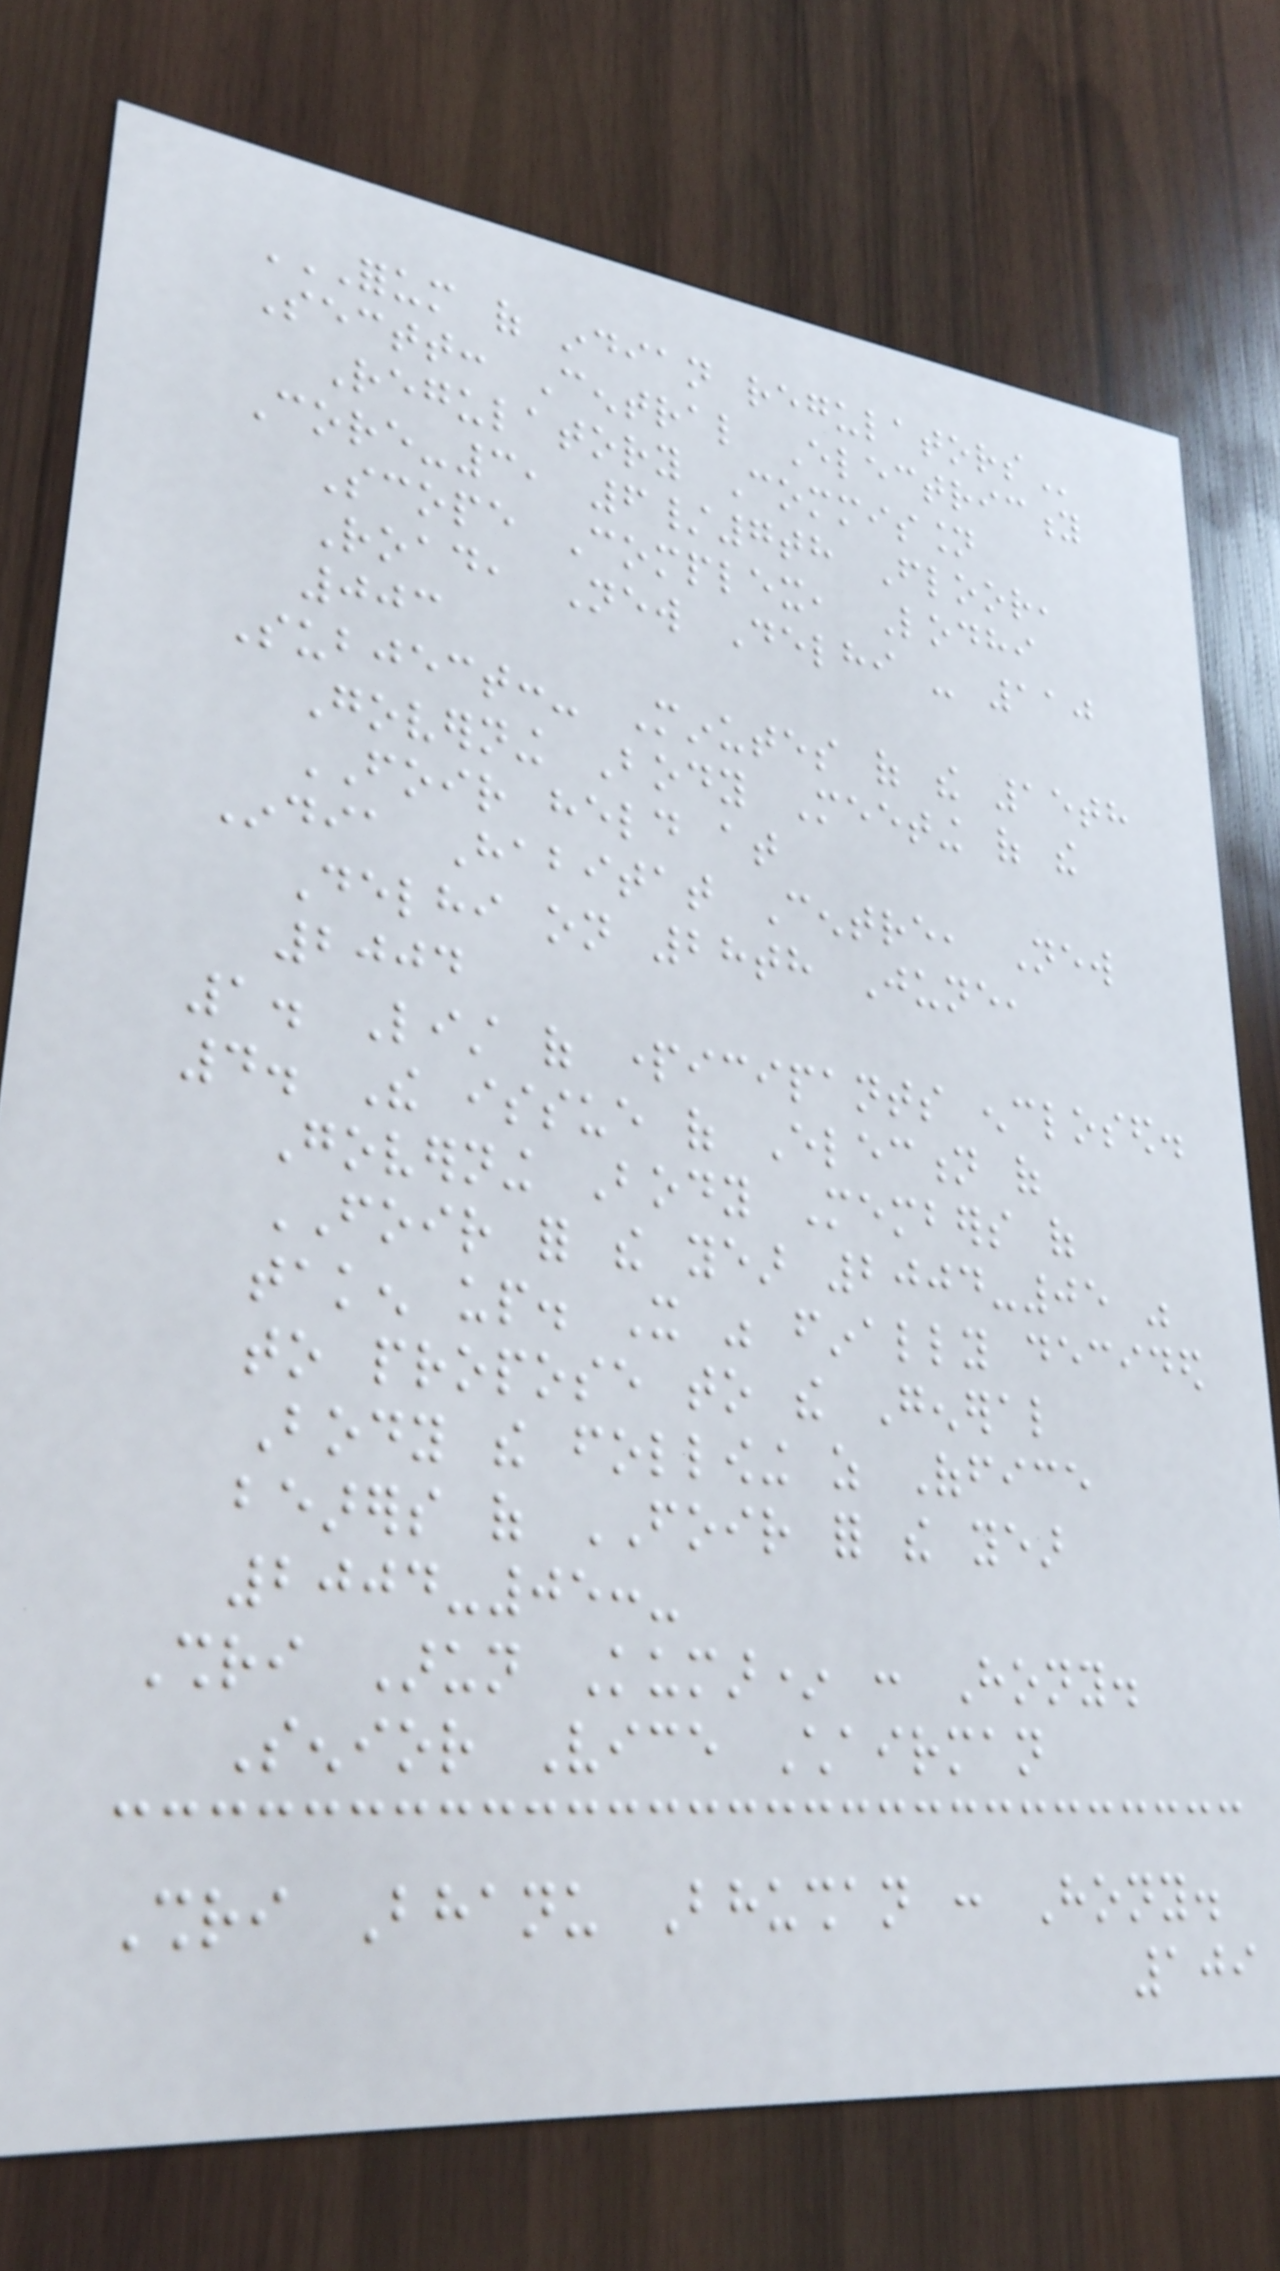FORUM OF INDIAN REGULATORS
Sectt: Central Electricity
Regulatory Commission
Core-3, 6/7th Floor,
Scope Complex, Lodhi
Road, New Delhi - 110
003
Subject:- Minutes of the 15th
Governing Body Meeting of the
FOIR held at
India Habitat Centre, New
Delhi on 28th June,
2004
1. List of participants enclosed.
4. The issue of Election of
Governing Body Members of
FOIR for the year 2004-05 was
taken up. It was finally decided
to propose to the General
Body the following as Office
bearers of FOIR for the year
2004-05:-
Shri Arun Kumar* : Hony.
Senior Vice Chairman
Shri Bhanu Bhushan : Hony.
109
